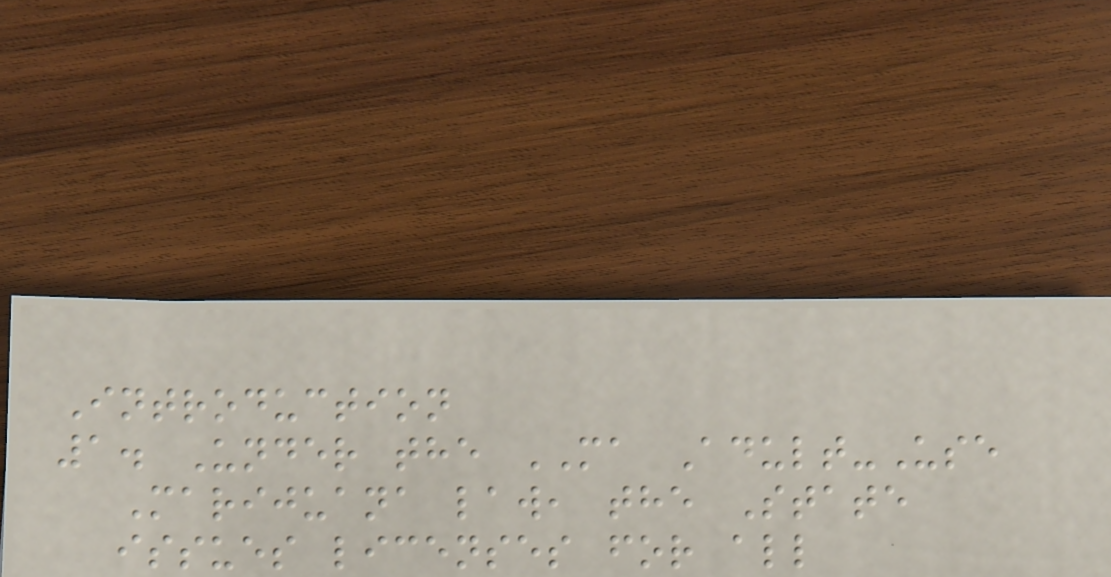Introduction
1. Under the MA Adult-Use
Marijuana law, the State
issues licenses for all
